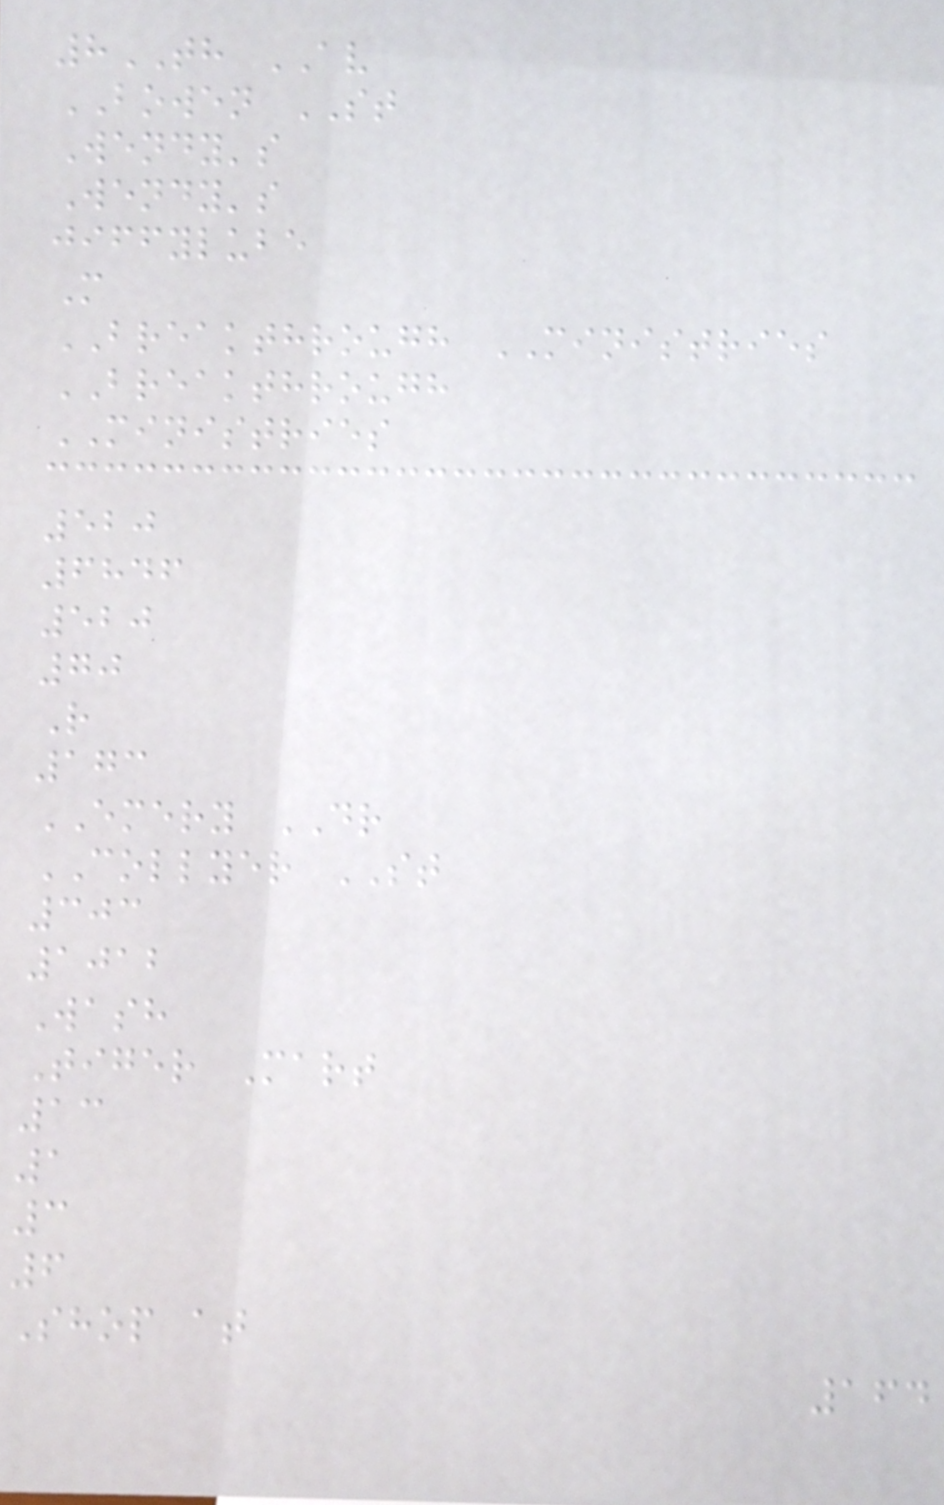8TH AV
BOWEN ST
Wendy's
Wendy's
jiffylube
M
BREAKTHROUGH MINISTRIES
BREAKTHROUGH
MINISTRIES
520
6846
520
70
R
173
EMERY DR
COLLYER ST
303
1012
Wash
Tiger Mart
13
1
3
6
Shop at
164
